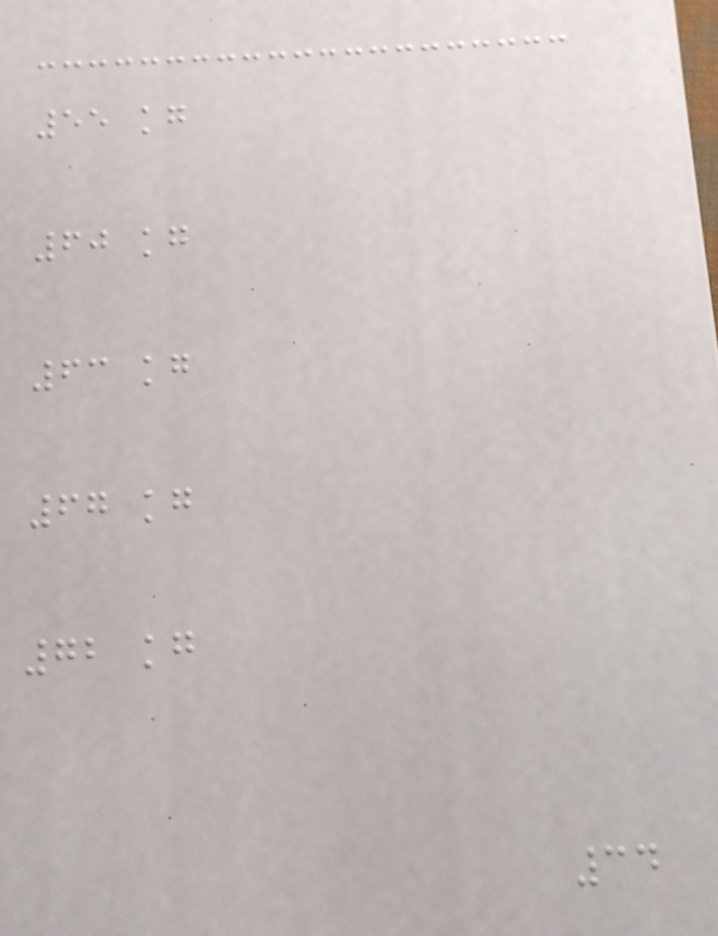55 kg
60 kg
63 kg
67 kg
72 kg
34
